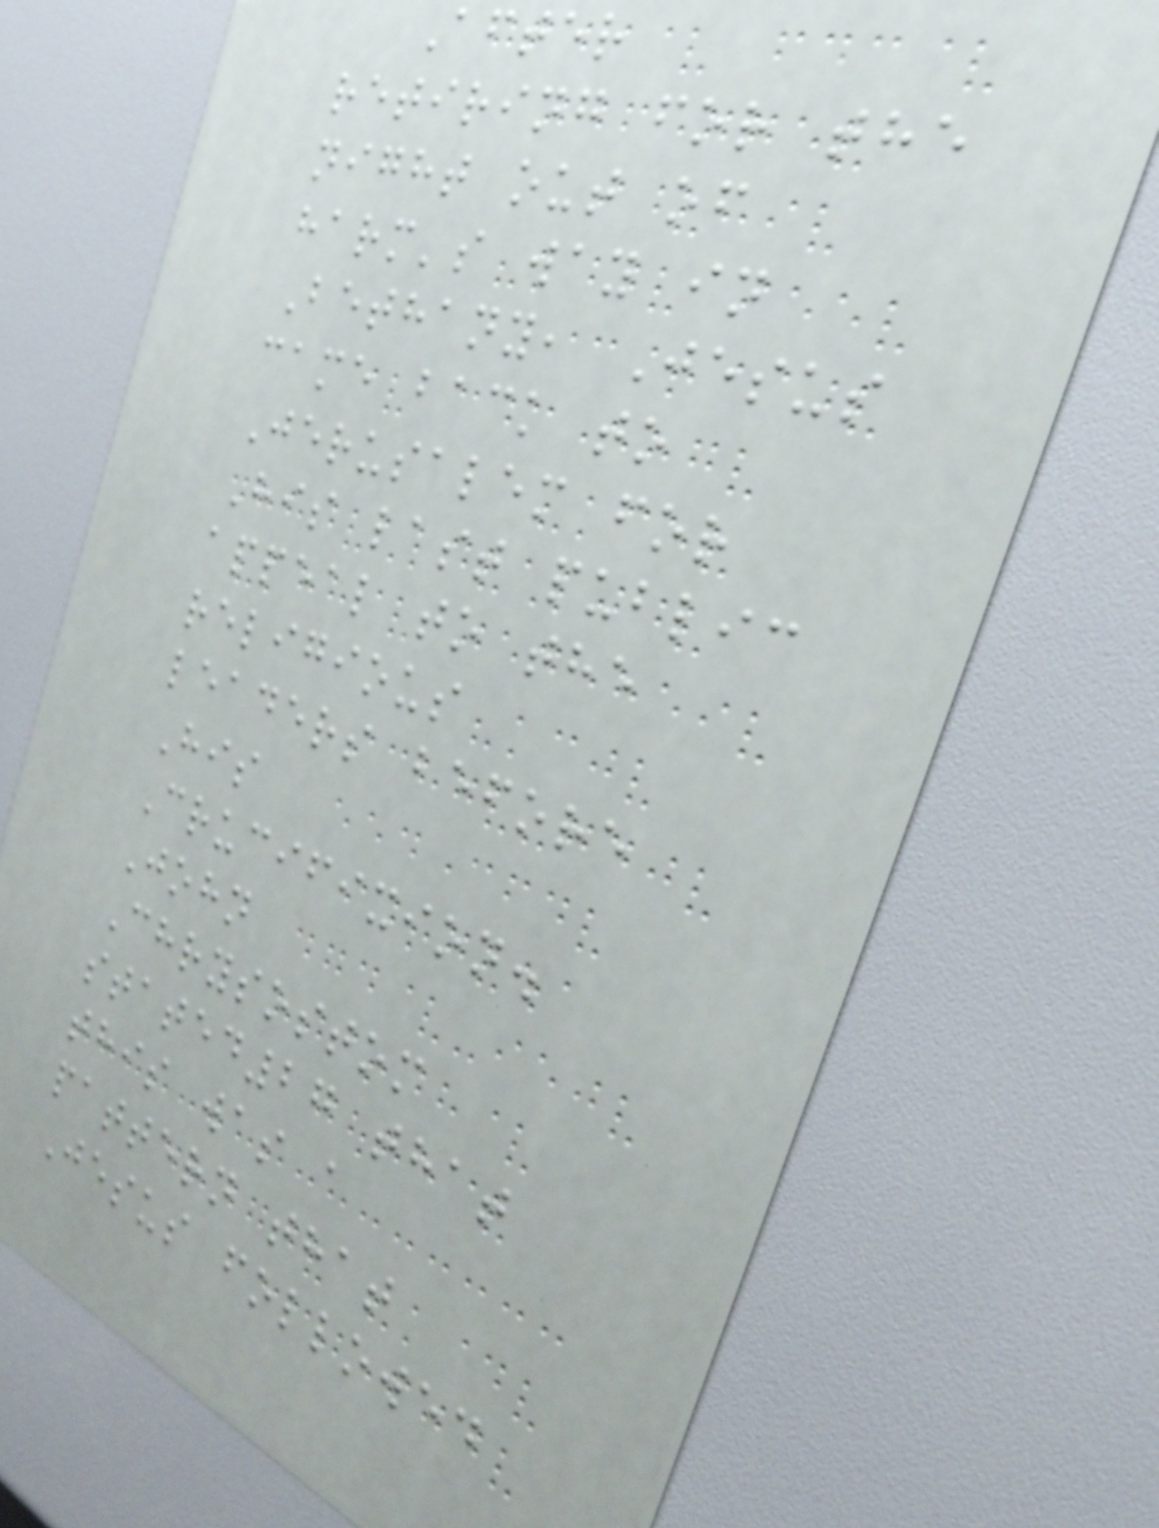After
retiring for the
night out of
harm's way in
Bethany, Jesus
came back to
Jerusalem for
His last public
appeal to the
religious
leaders before
His
Crucifixion.
John
Chrysostom
stated27 that
this was a
pattern that
Jesus followed
